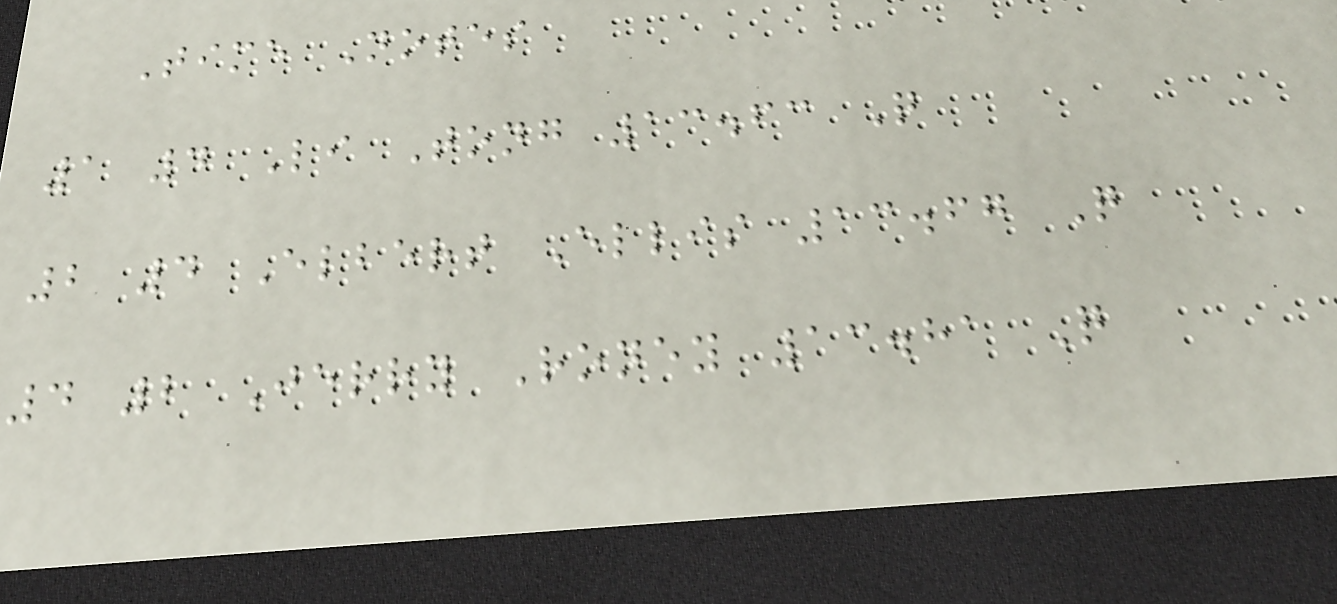Time Notes
1 4 Li Tong 13.63 Q
2 4 Elbert Ellis 13.67 Q
4 2 Jerry Roney 13.81 Q
